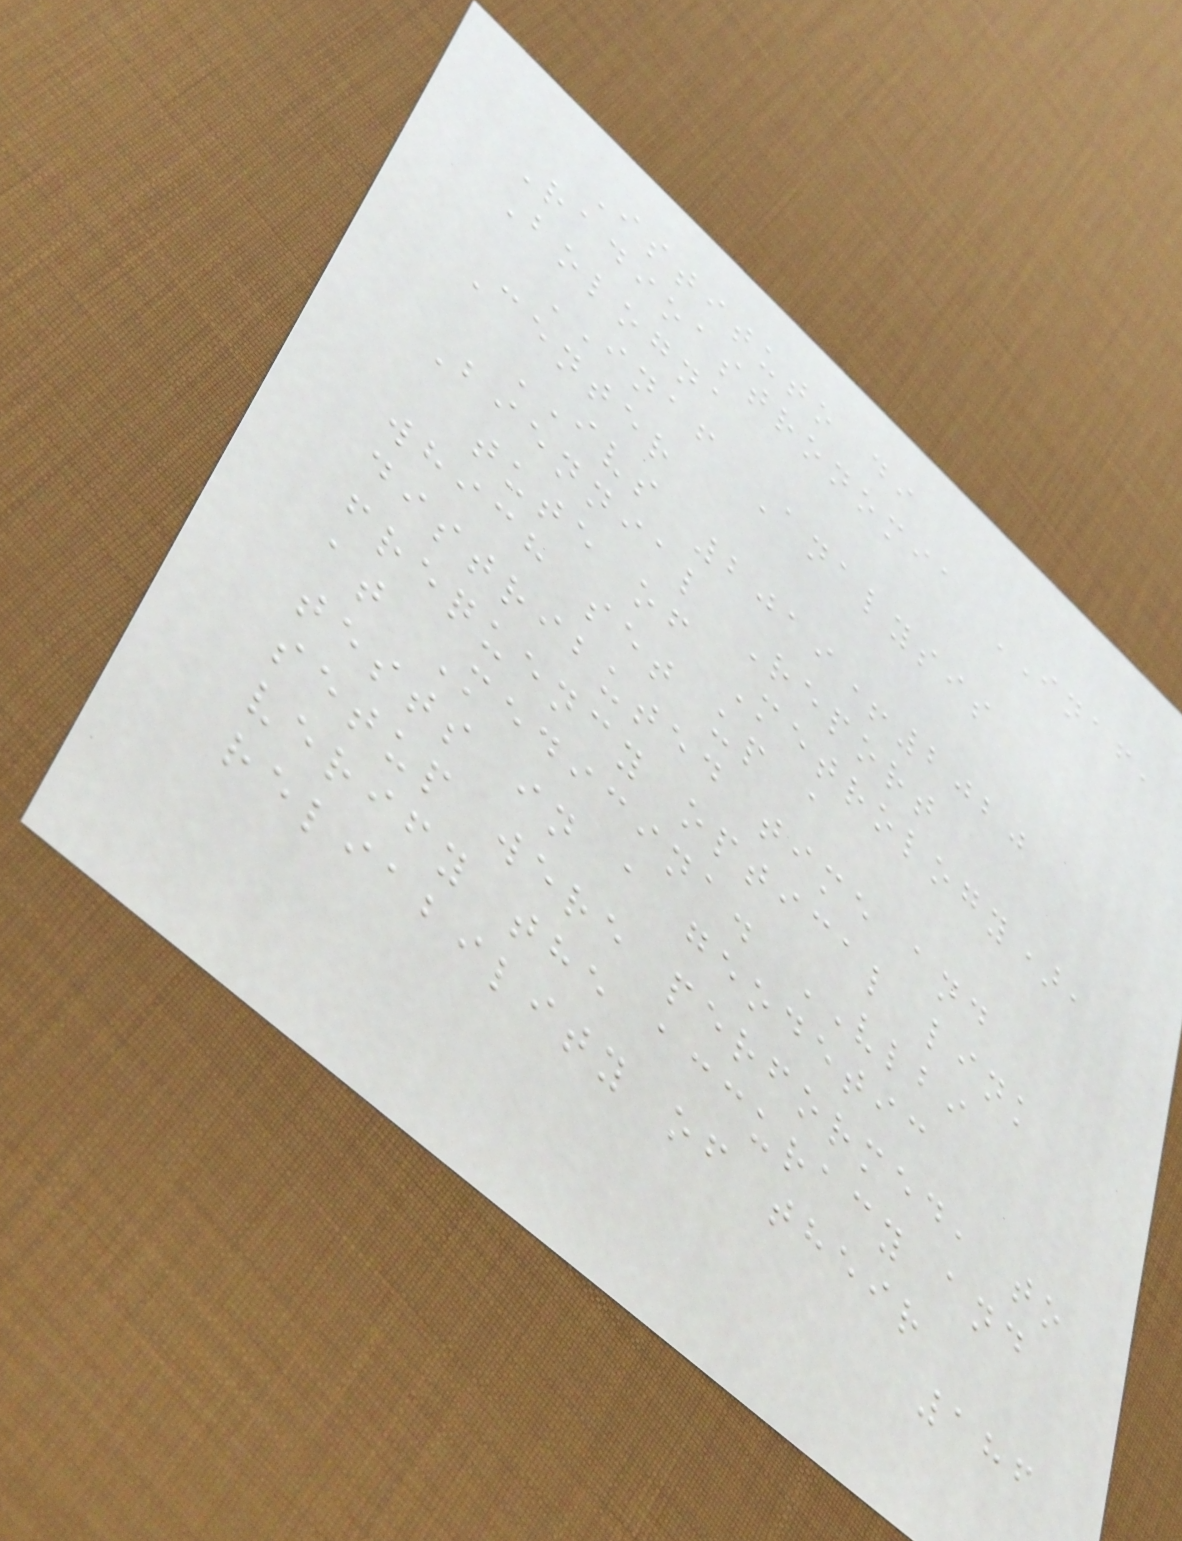Istituto di
Radioastronomia INAF,
Bologna
INAF Analysis
Center
IVS 2019+2020
Biennial Report
tute of Metrology),
which set up a
distributed time and
frequency optical link
at Medicina. VLBI
tests in a geodetic
setup were performed, to
verify the accuracy and
reliability of their
186
